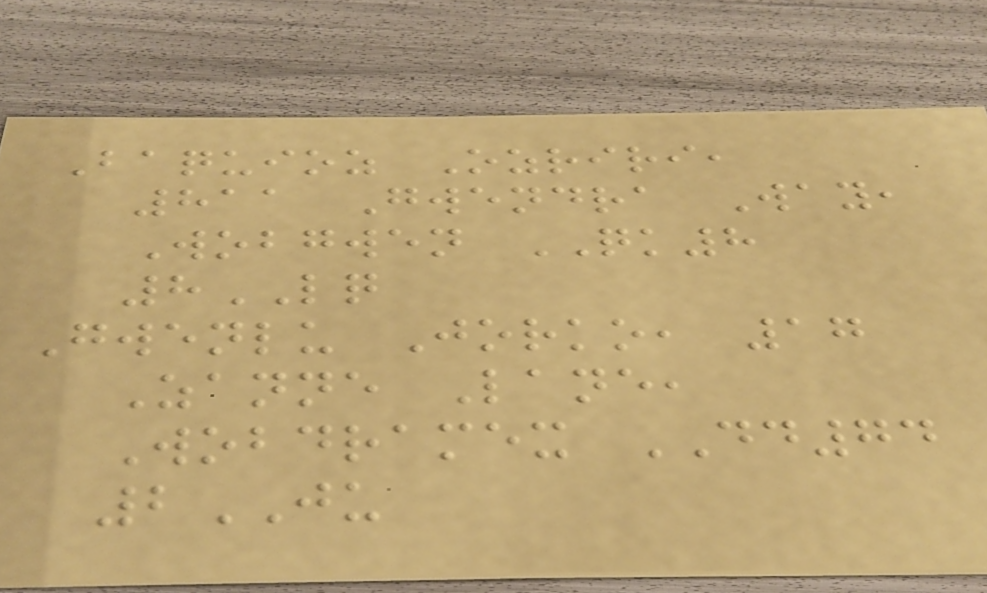Baquioz Ozriri,
811 Gwendra Way,
Wobgwen QK8
8LQ
Gwenlu Jorko, 17
Zanne Lane,
Wobdramex DD74
2JU
